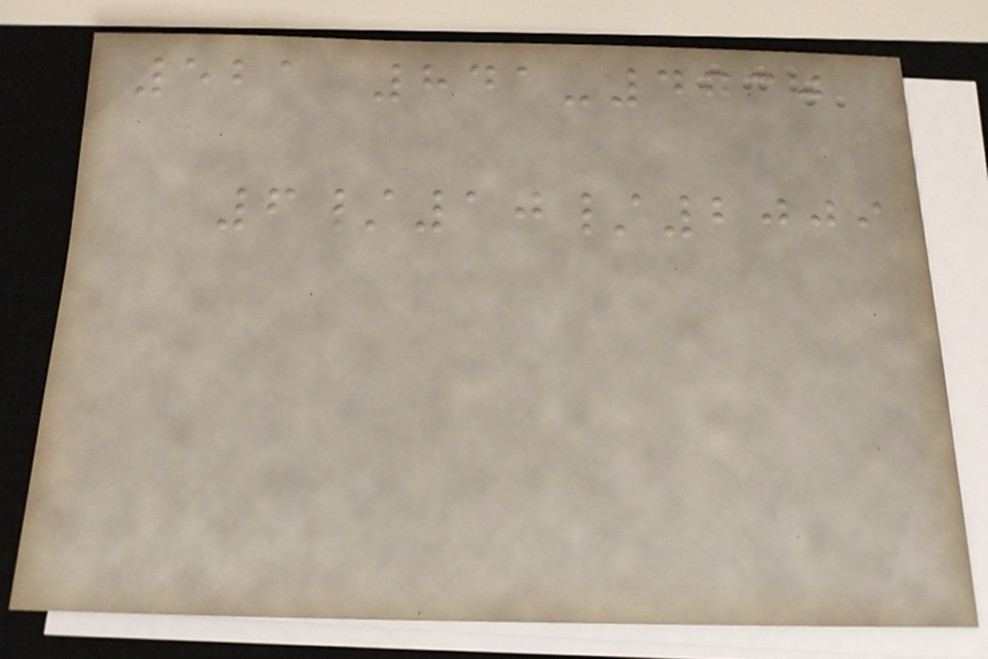521 841-4730
6/10/2009
